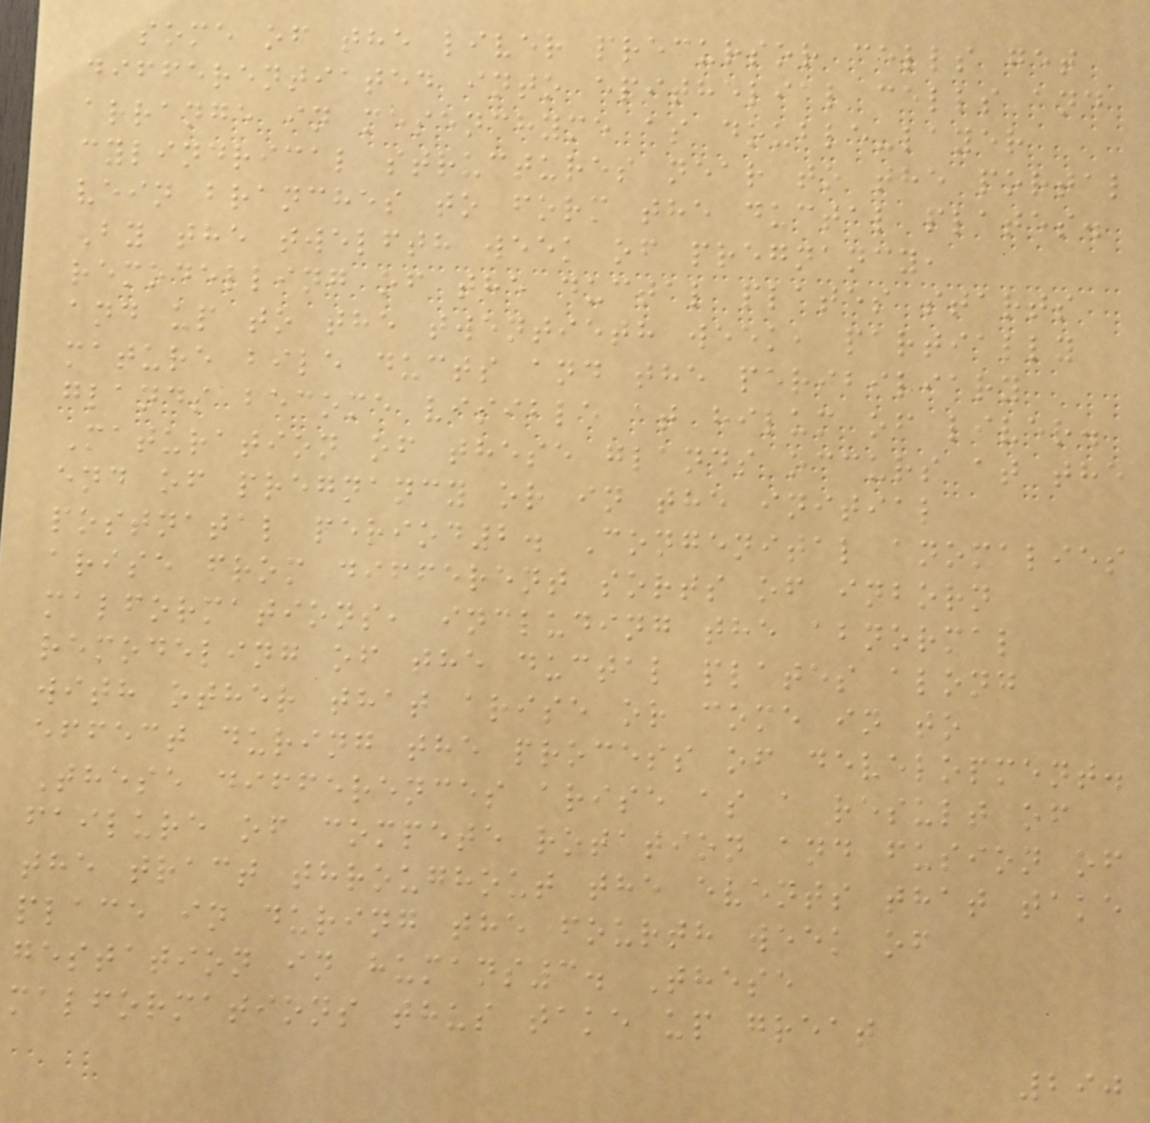some of the liver precursor cells get
differentiated into epithelial cells and
arrange in mesenchyme as double-layer
cylindrical structures near to the portal
vein branches to form the ductal plates.
By the twelfth week of pregnancy,
remodelling of the ductal plates starts
and up to the twentieth week, partially
mature bile ducts and the peribiliary
glands become visible at hilum of liver.
Maturation of these glands occurs at the
end of pregnancy or in the initial
postnatal period2. Congenital anomalies
arise from different sorts of inborn
malformations, including the abnormal
remodeling of the ductal plates along
with other that arise or come in to
effect during the process of development.
These differences arise as a result of
failure of compete rotation and fusion of
the tract throughout the events that take
place in during the fourth week of
gestation in humans3. These
malformations thus take up great
290
